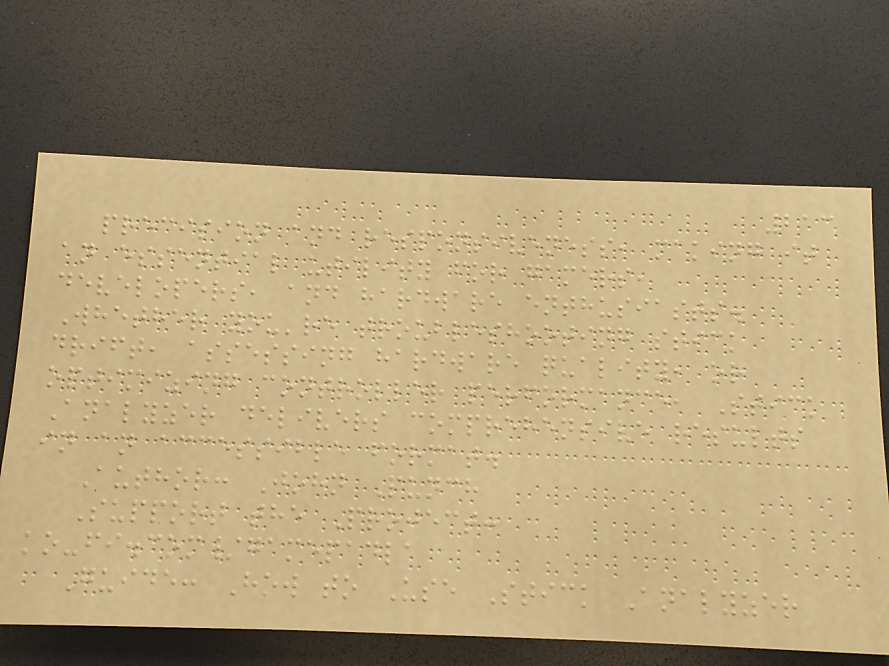213
precision and responsiveness, making it
an essential utility for gamers,
developers, and hardware enthusiasts.
Whether you're troubleshooting stick
drift, assessing hardware quality, or
optimizing controller performance, Stick
Analyzer delivers comprehensive results
in an accessible format.
Author: John Punch
Support the Project:
ko-fi.com/gamepadla
Guide: How to Use Stick Analyzer
